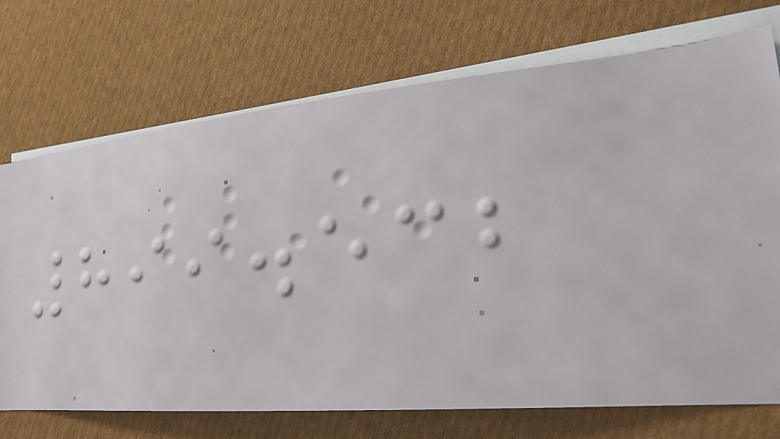899.532
